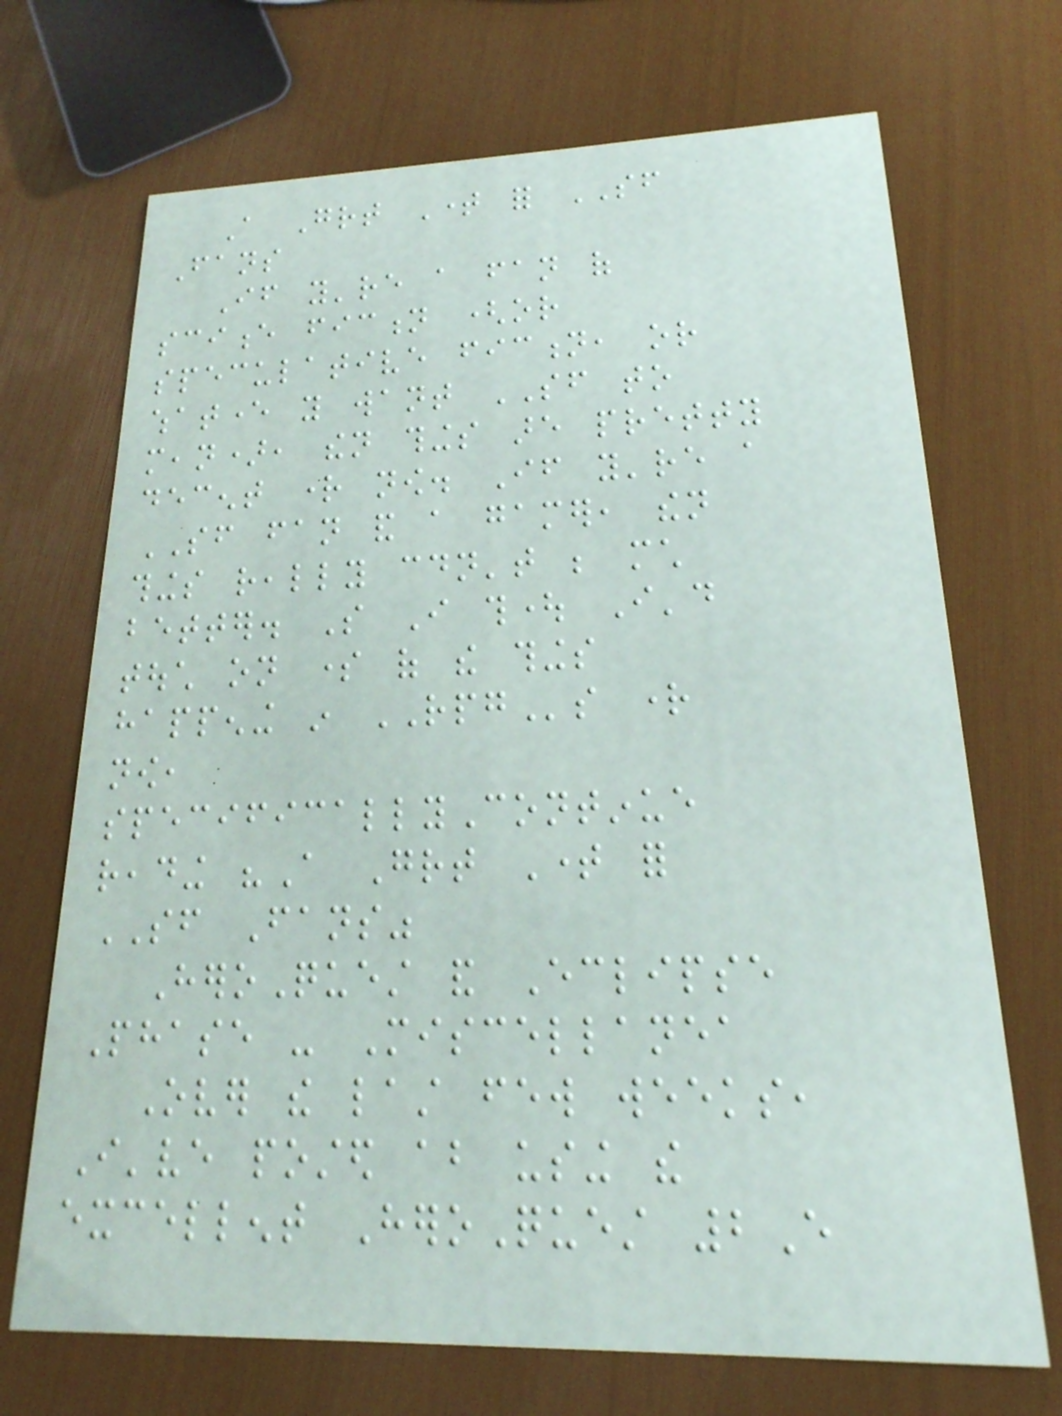A Great Time for SF
Fans
If you're a fan of
science fiction (or
speculative fiction, or
whatever you want SF to
mean), then things are pretty
decent right now. If you're a
SF fan and a gamer, then
things really couldn't be much
better. So I thought I'd
touch on some of the things
happening in RPGs right
now,
specificallyContinue
reading "A Great Time for
SF Fans"
HeroQuest and Eclipse
Phase - Miscellanea
Over the last few weeks,
I've posted about using the
excellent HeroQuest 2E
